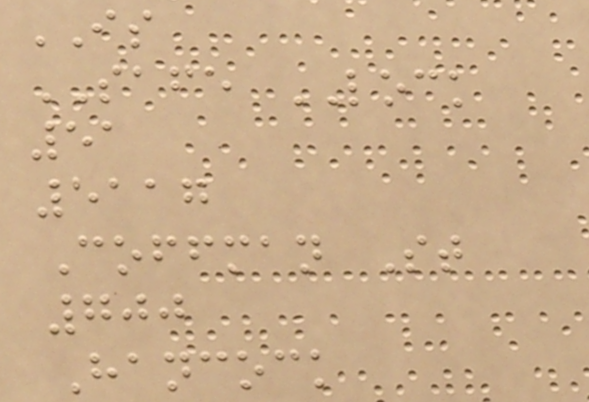IS
SAFE LOCK
51
5117
Coffman St
700
Hancock
